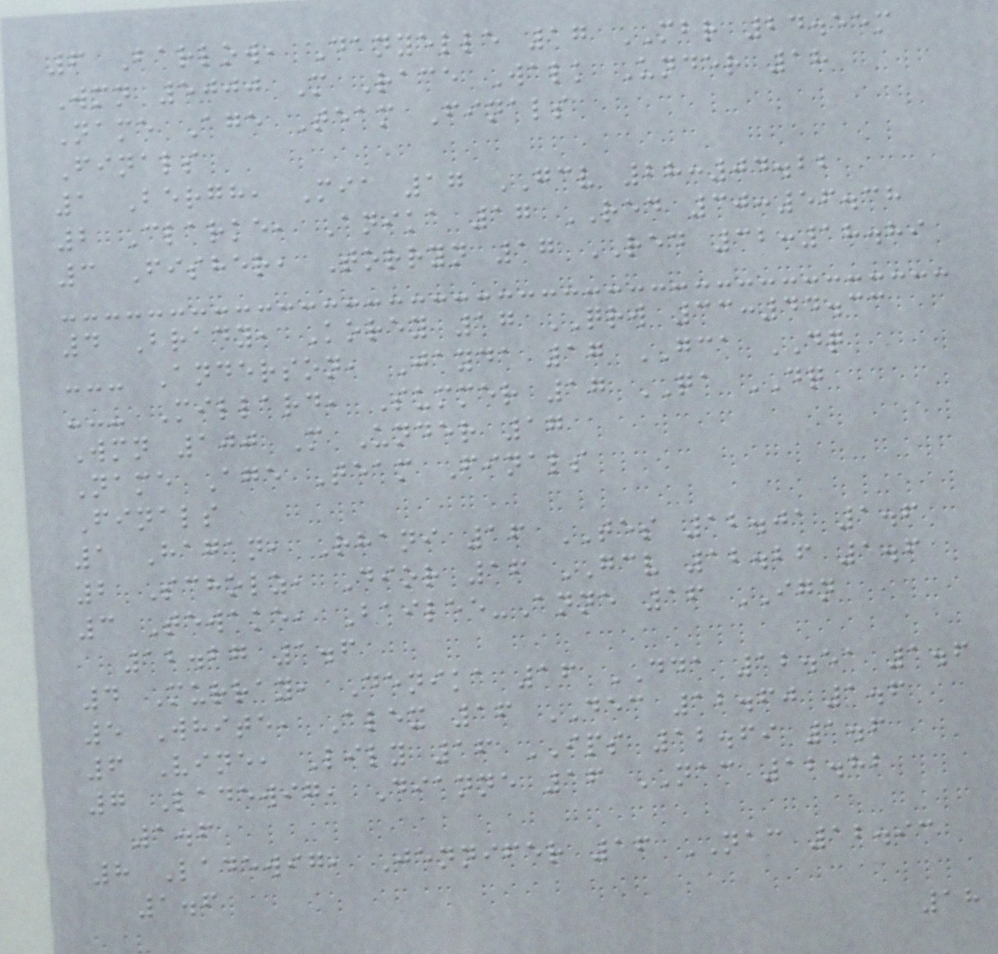6 Barlow, Danyelle 17 MBR 24.55m
Wmn 5000 M Race Walk Under 18
Name Age Team Finals
Finals
1 Bergh, Mia 17 GCV 28:04.22
2 Clarke, Anika 17 RED 30:56.38
3 Fisher, Torryn 17 RED 32:18.89
4 Brady, Korey 17 QRW 33:44.33
--- Anderson, Jayda 17 GCA DQ
--- Millard, Summer 17 QA DQ
Wmn 100 M Under 17
Name Age Team Finals
Finals
1 Hagan, Rhani 16 TES 12.01 1.6
2 Scholz, Dior 16 GCV 12.26 1.6
3 Tewake, Bailee-Anne 16 IGN
12.27 1.6
4 Murray, Denika 16 DDA 12.51 1.6
5 White, Alex 16 DEC 12.60 1.6
6 Vine, Lily 16 IPS 12.69 1.6
7 Ladewig, Dianne 16 NAC 12.82
1.6
8 Ladewig, Jennifer 16 NAC 12.93
1.6
18
